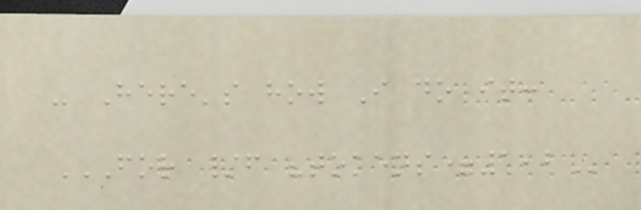- Here's how I do it:
FOR /F "TOKENS=1,2
